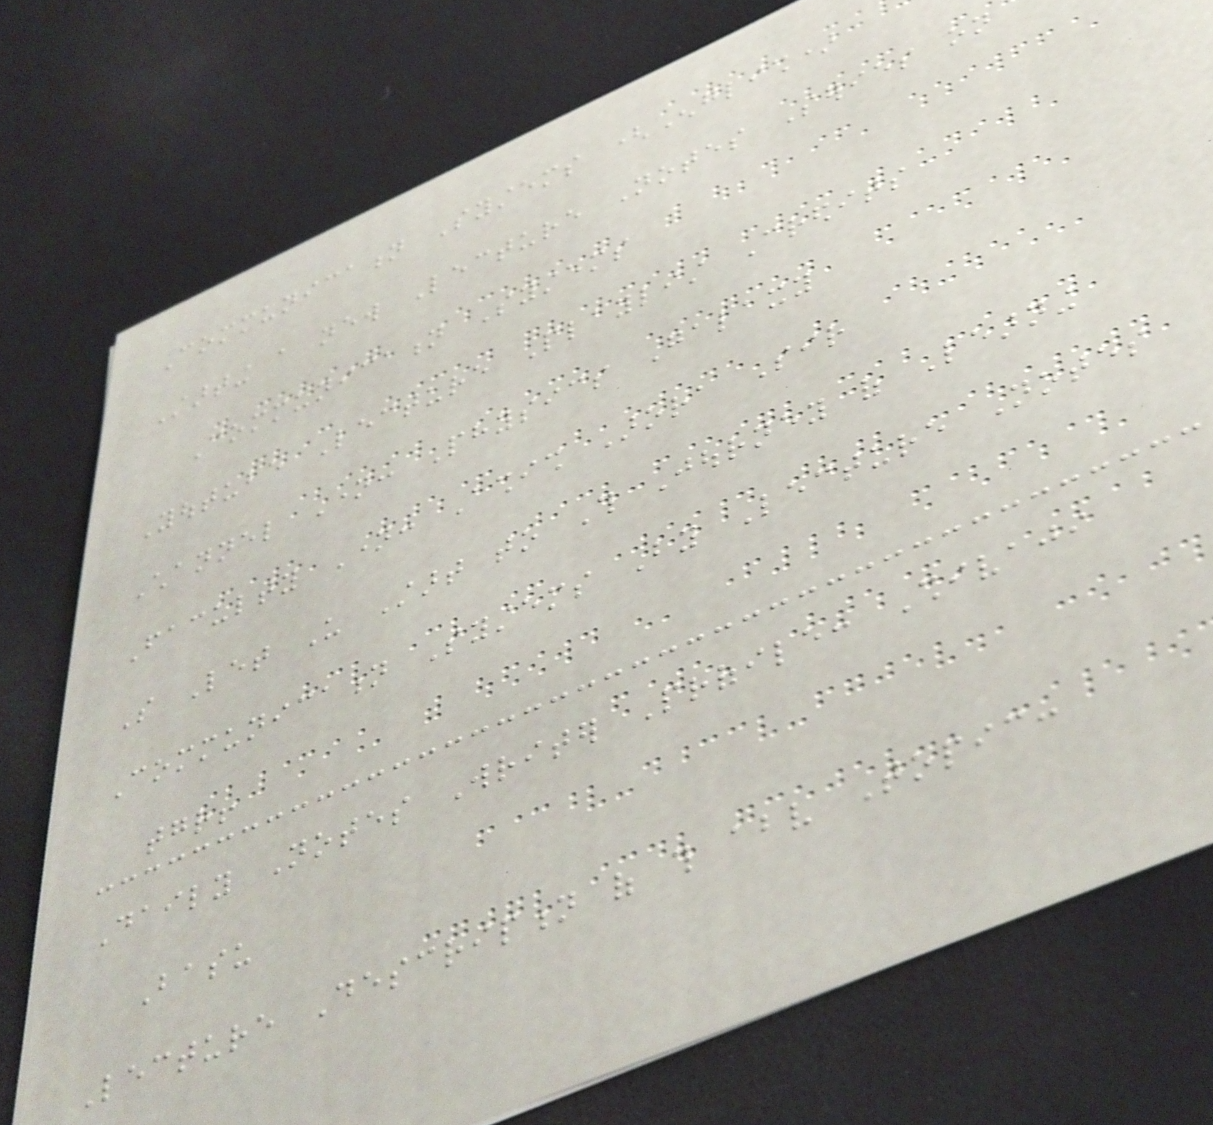Communication Systems (English)
Starting a new Lecture Notes Series on
Communication Systems
Youtube Lecture Playlist Credits
Channel Name: Physics Galaxy
Faculty Name: Ashish Arora Sir
So Let Us Start to This Journey of Learning
Communication Systems By Lecture Notes
together!
Daily Notes Writer Profile: Shivaji
Basu
Lecture Description of this above Topic:
